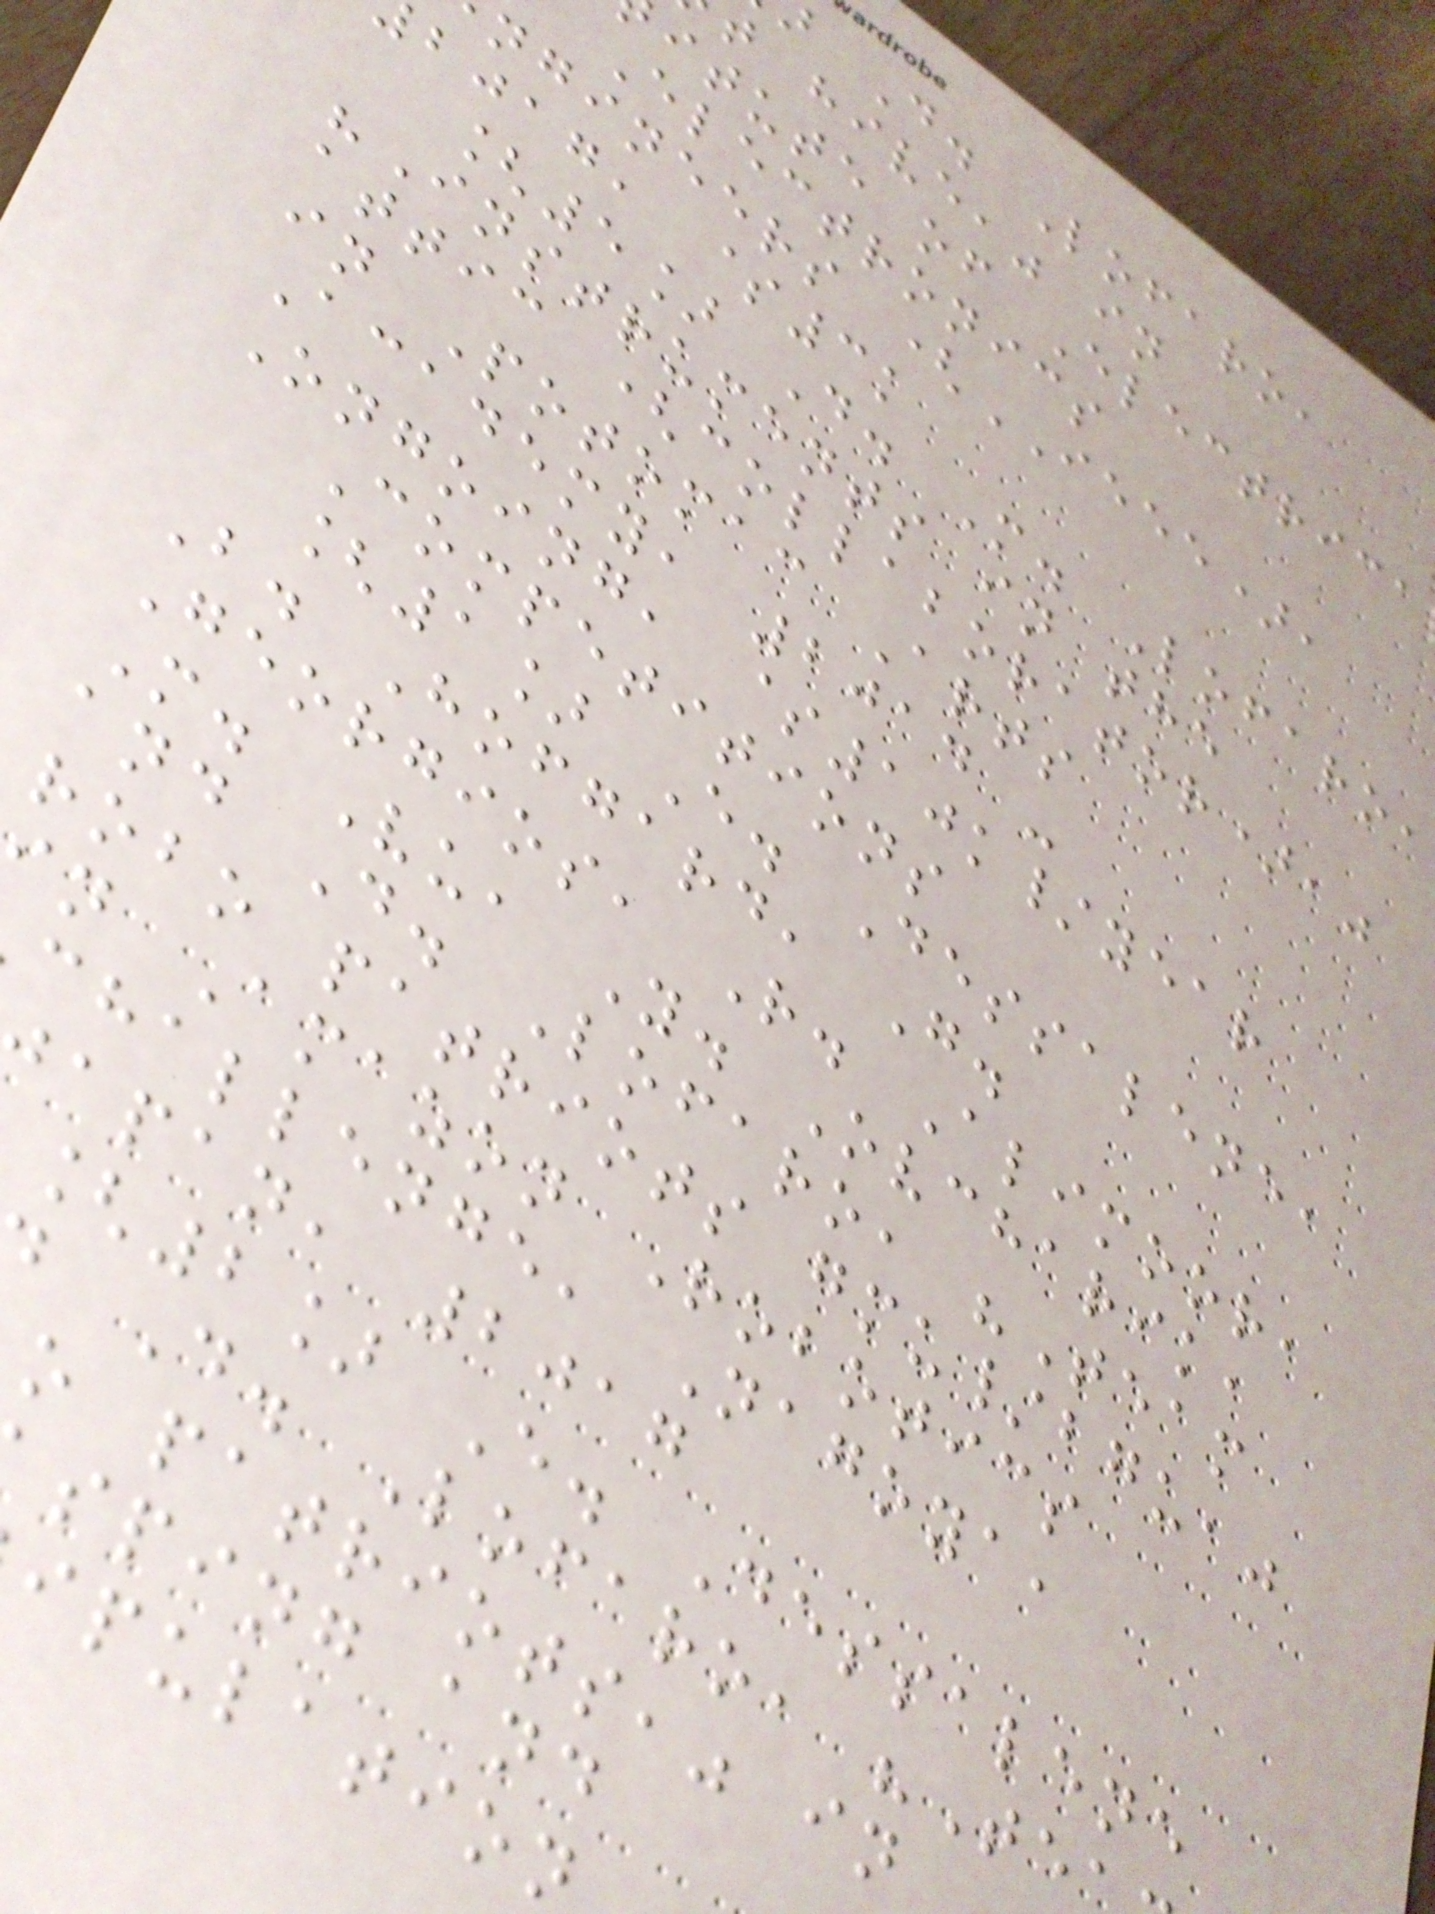D. Lofaro,
t hive," in
itute of Electrica
Electronics
ngineers (IEEE),
bjag, $3k
[5] D. M. Lofaro,
"Instruments in the
attic (collaborator),"
in Potomac Arts
Academy, 2014 -
Ongoing, $10k/year
Competitions
[1] E. Dessalene,
B. Hofgard, G.
Georgios, R. Alimoor,
M. Vu, Y. Ovcharik,
and D. Lofaro, "Team
robo patriots gmu/bgu,"
n Amazon Robotics
challenge, Nagoya,
apan, 2017
[2] E. Dessalene
D. Lofaro, "Te
o patriots," in
sping and
ipulation
